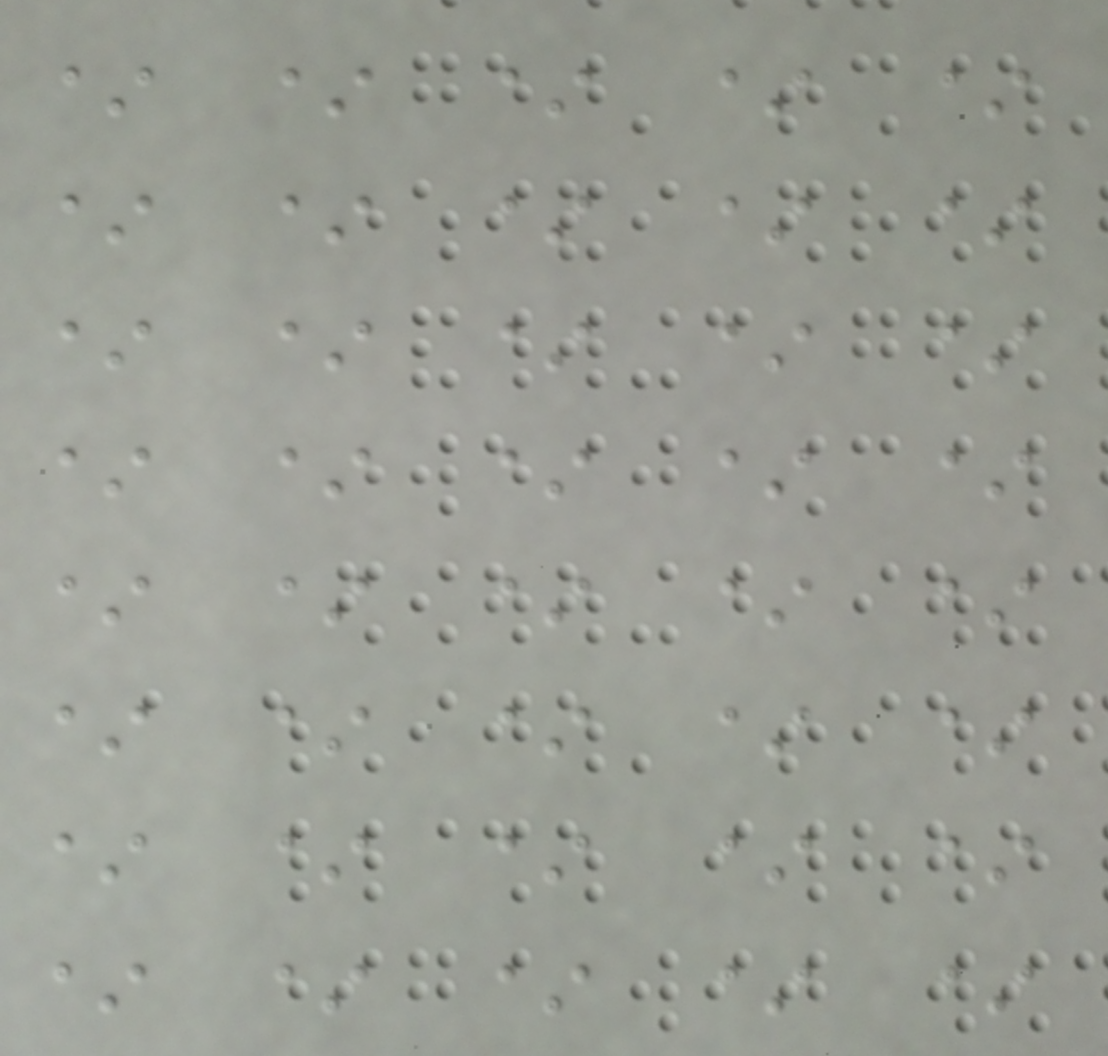* * * * *
* * * * *
* * * * *
* * * * *
* * * * *
* * * * *
* * * * *
* * * * *
